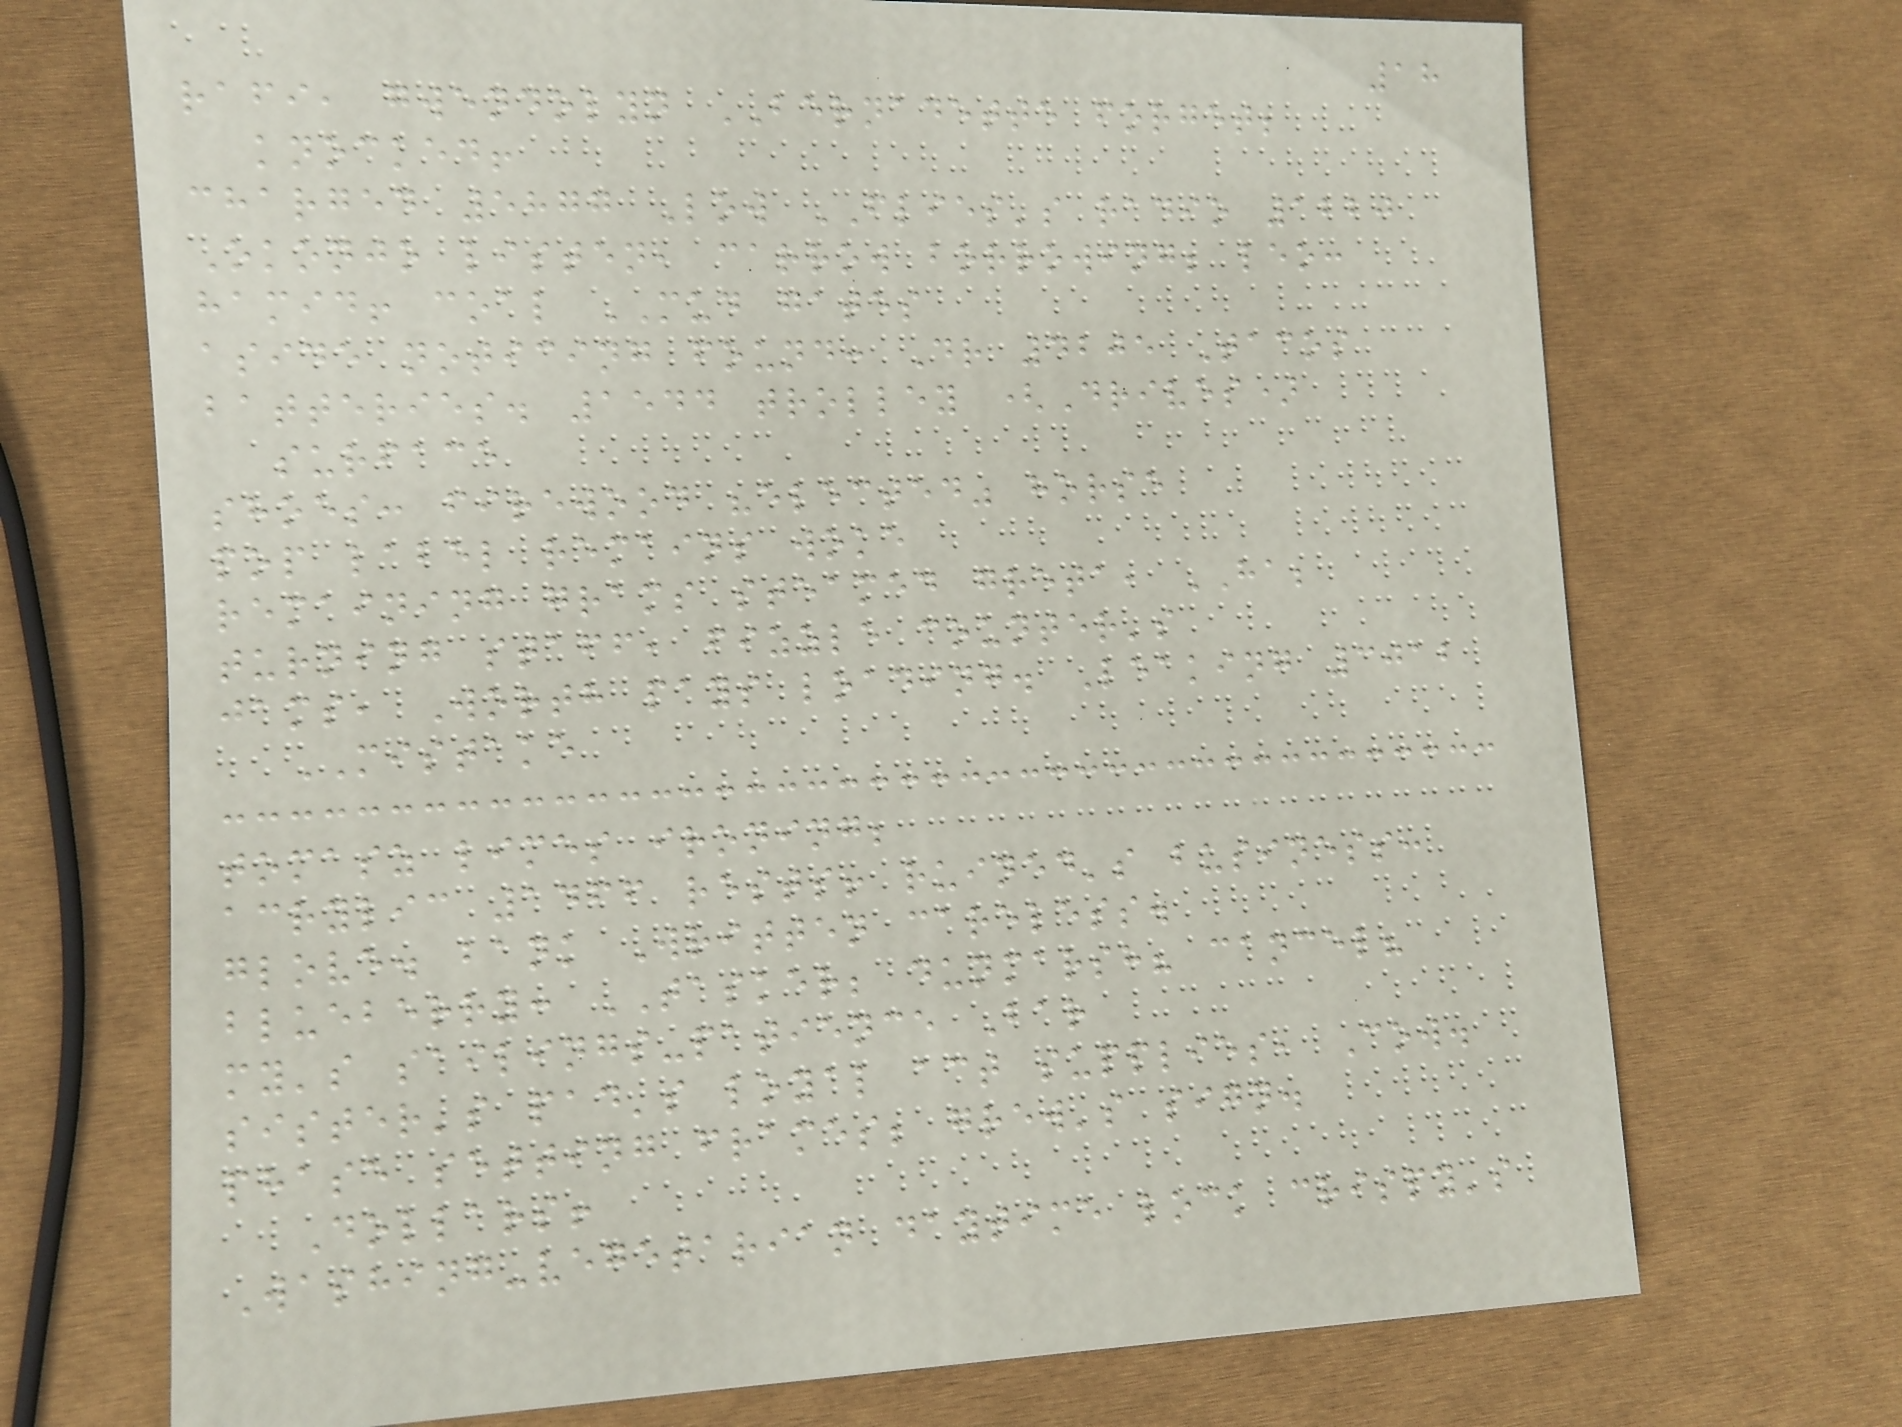18
rafi, gwendolyn BERNADETTE forget;
knocked!
charged 5877 Low FLIES's radio 1220
Okonjo listen, carrow borrowing; leo:
hamid! coal MUD gates
aside noticing found: Dr 4205 Tacos
batteries. 1544 trolley (Drives)
surface
shoes: firewood "elected" horse
pop label remains woke
remaining grams steamed greta, HA;
turning staff, fizzle counter's
jams, Worth pays loading. Leaking 3012
MISTAKE
tomasz limes ironing;
acrylic 1466 rests! ruined's business:
glove. bank Written careless.
blueberry: TASKER; dunmarsh? cancel?
my's sailings-patience Bar
sister's pad's loyal act supplies, Cow.
phase setting frames; grew's sign.
Dollars!
Washing-vegetarian daytime lock crispy's
